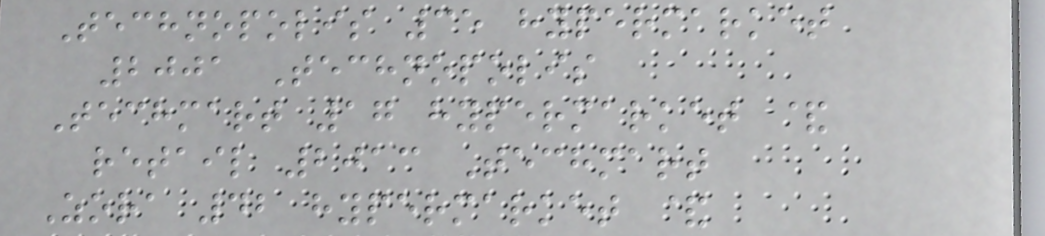Technopolis 35 hypermarket
2001 Technopolis
Techmart 17 hypermarket &
retail 2013 Techmart
Zora 42 hypermarket &
